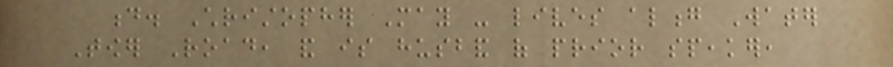d. Christopher May - lives along Water
Tower Road, and is husband of prior speaker,
